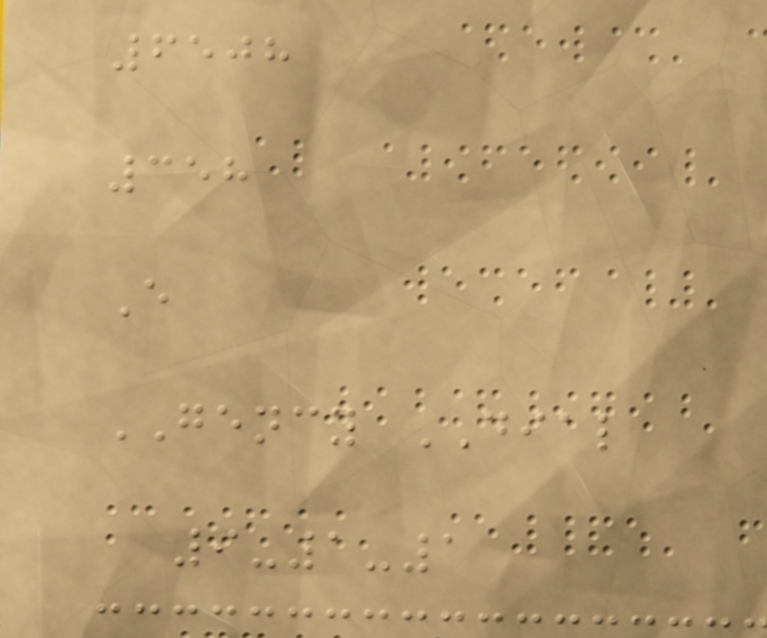6508
358
E
GENCY DIAL
9-1-1
